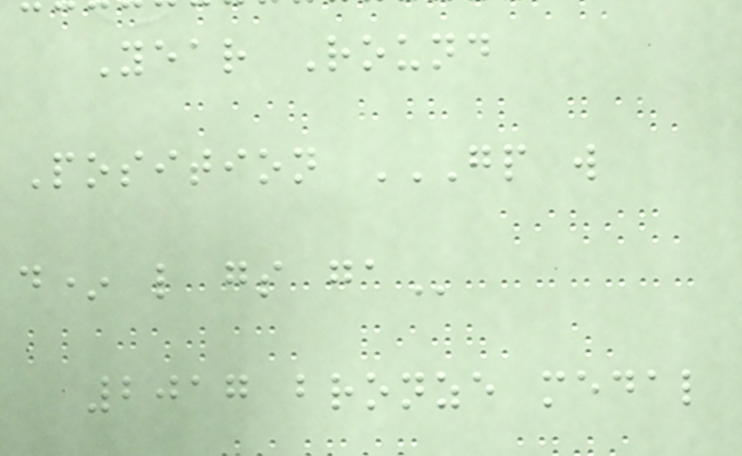Year Round
Position GP W
D* L GS GA
2017 bronze medal
